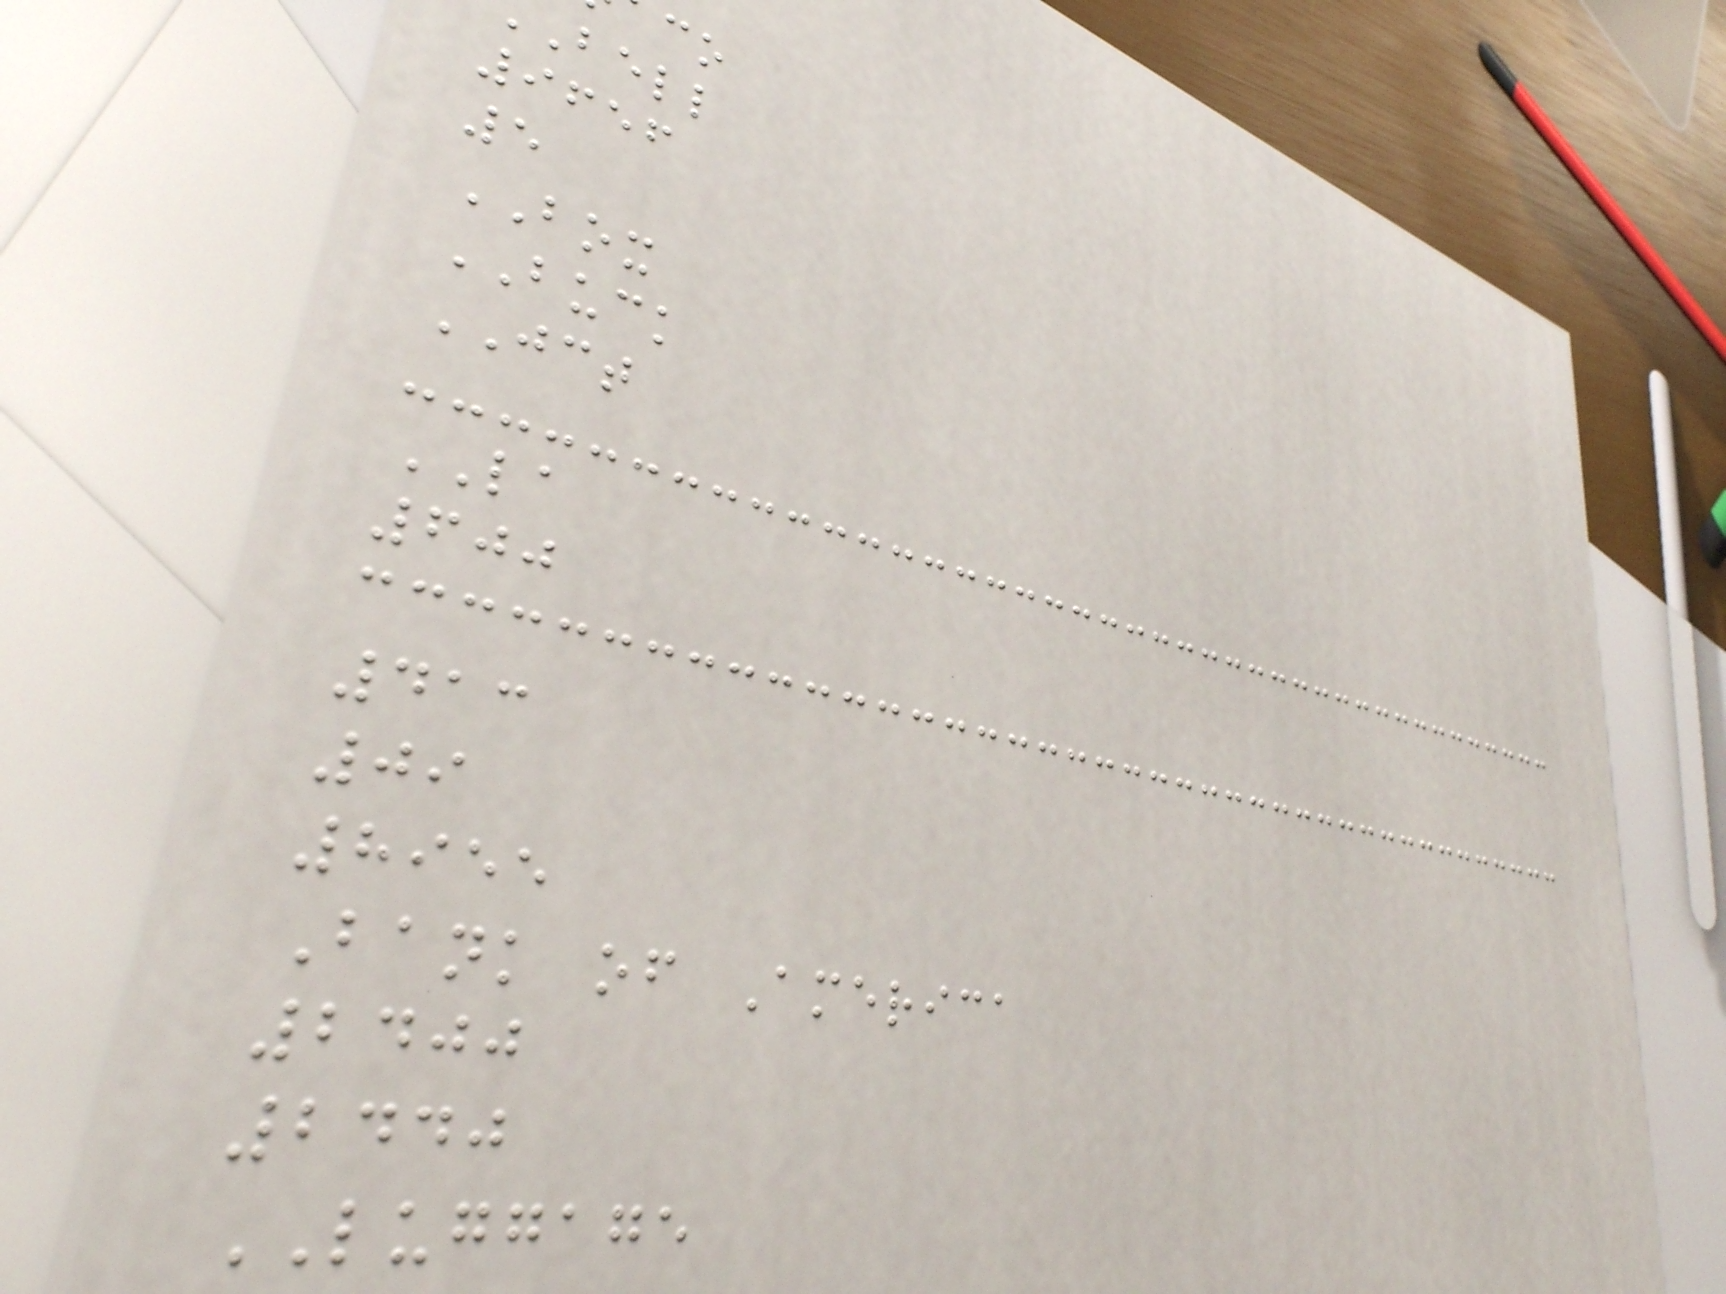bell
9656
5
BOX
BUCK
JCT
LA
600
413
09
8955
Bank of America
2400
2440
LUGGAGE
